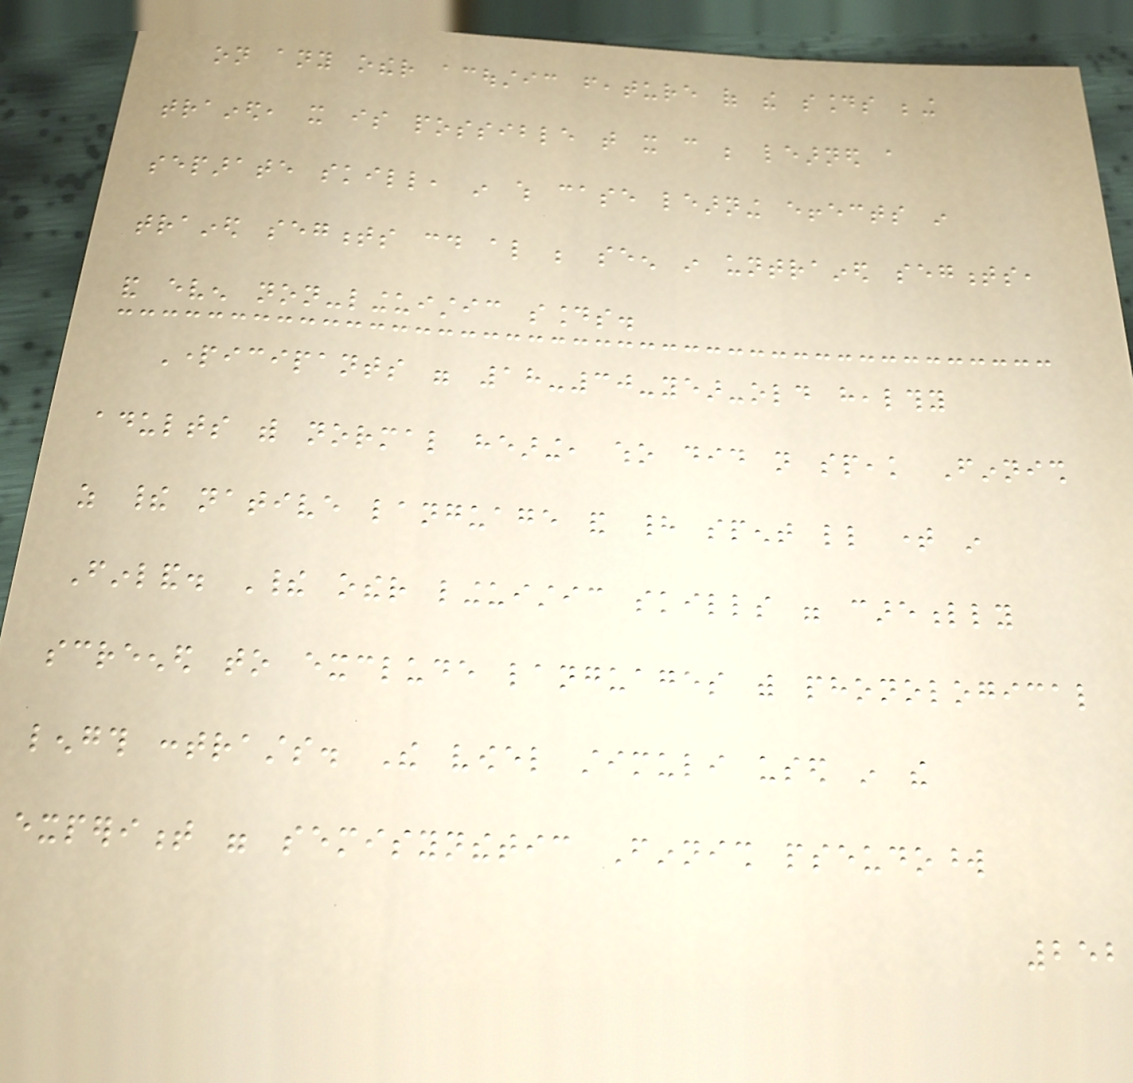on any other acoustic feature of the sounds being
trained, it is possible that it can be learned a
separate skill, in which case learning effects in
trained segments could also be seen in untrained segments,
and even non-linguistic sounds.
Participants were 18-30-year-old healthy
adults with normal hearing, who did not speak Finnish
as their native language and had spent little time in
Finland. Their other linguistic skills were carefully
screened to exclude languages with phonological
length contrasts. The vowel stimuli used in the
experiment were semisynthetic Finnish pseudoword
252
